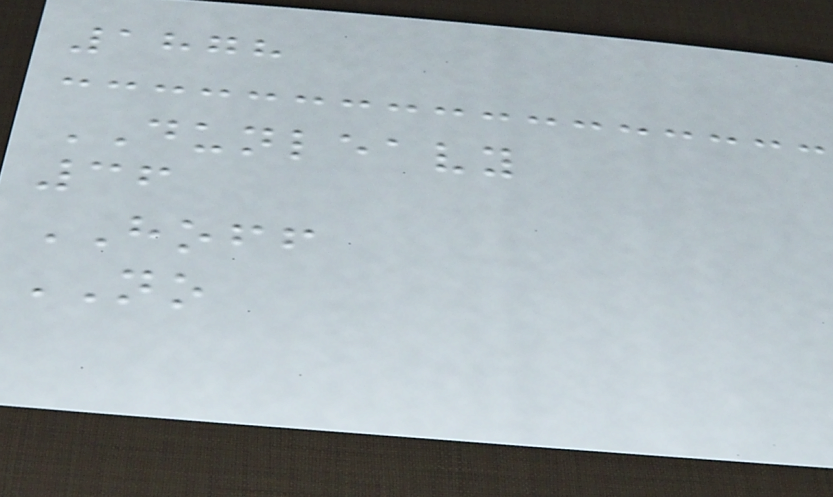1878
DUNLEAVY
36
HOFF
NO
